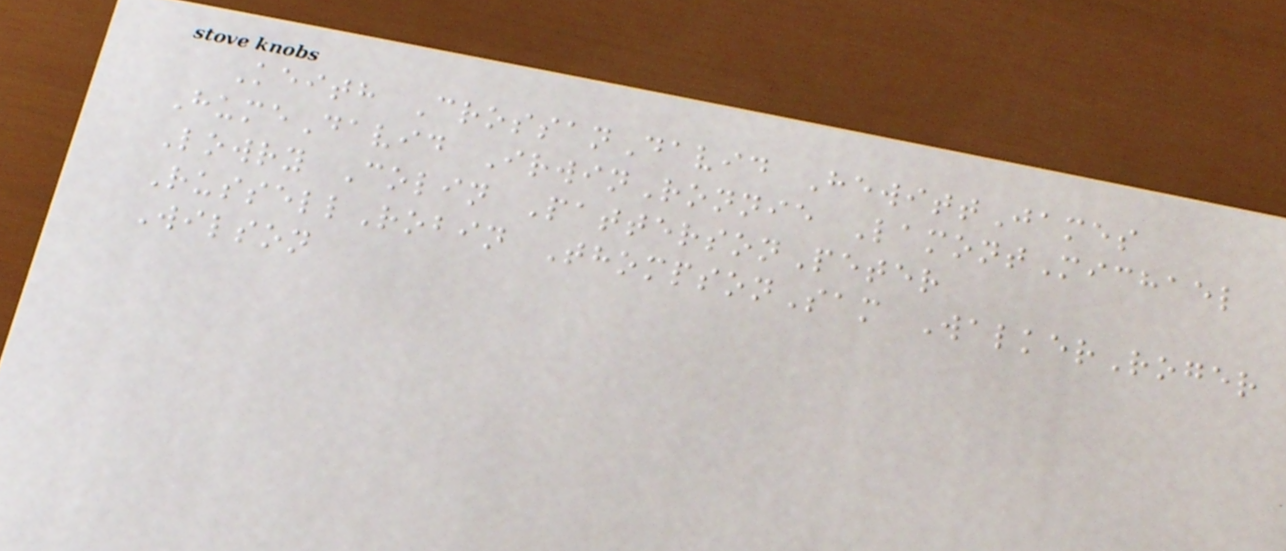Keith CrossanDavid HewittJames
HumeDavid IrwinRonnie LamontMichael
Lowry Colin PattersonPeter
RussellRobin ThompsonSam WalkerRoger
Wilson
